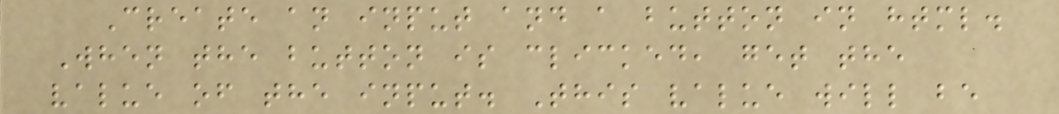Create an input and a button in html.
When the button is clicked, get the
value of the input. This value will be
